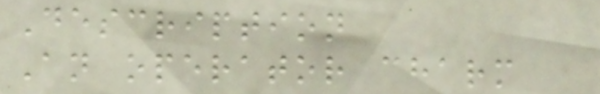Description
An operator charm
